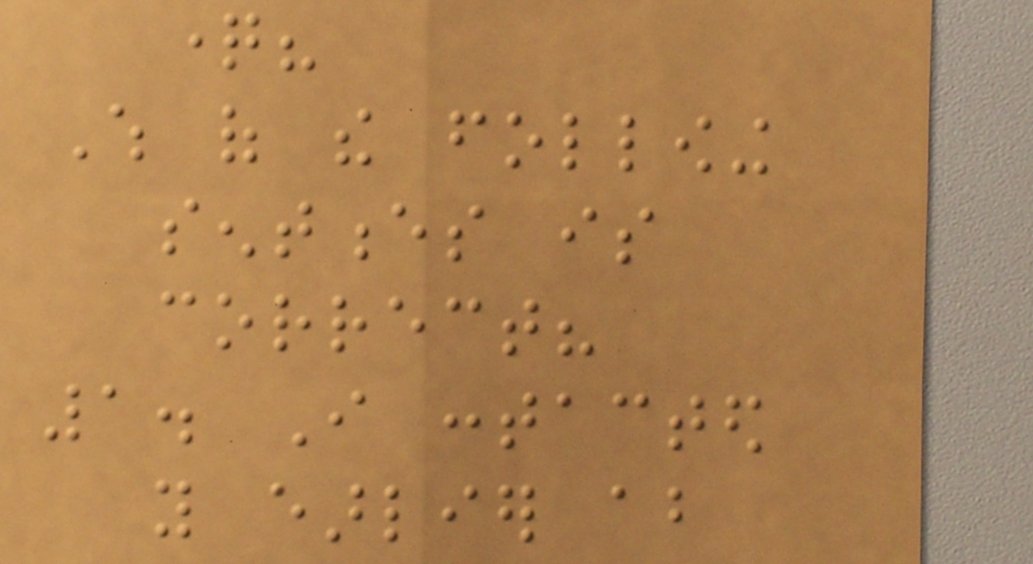question?
Which of the following
sentences is
correct?
1. I contacted
you earlier about
